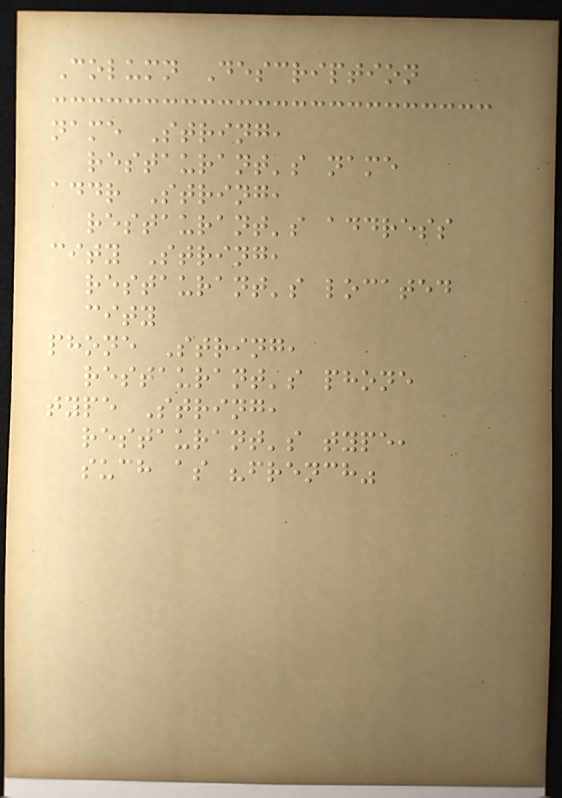Column Description
name String,
restaurant's name
addr String,
restaurant's address
city String,
restaurant's located
city
phone String,
restaurant's phone
type String,
restaurant's type,
such as "french"
